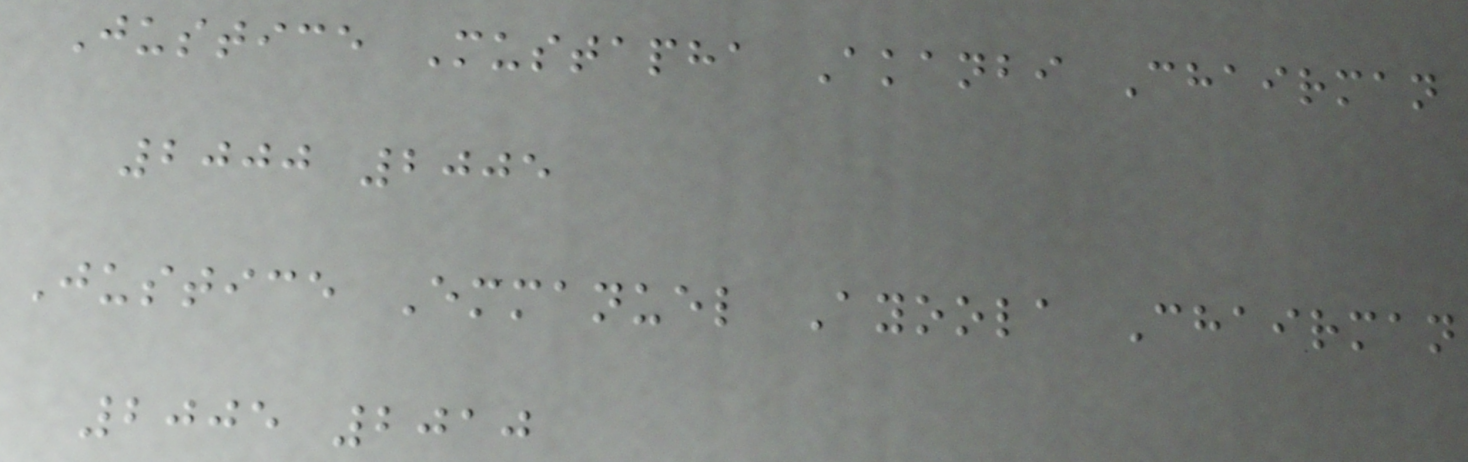Justice Mustapha Akanbi Chairman
2000 2005
Justice Emmanuel Ayoola Chairman
2005 2010
